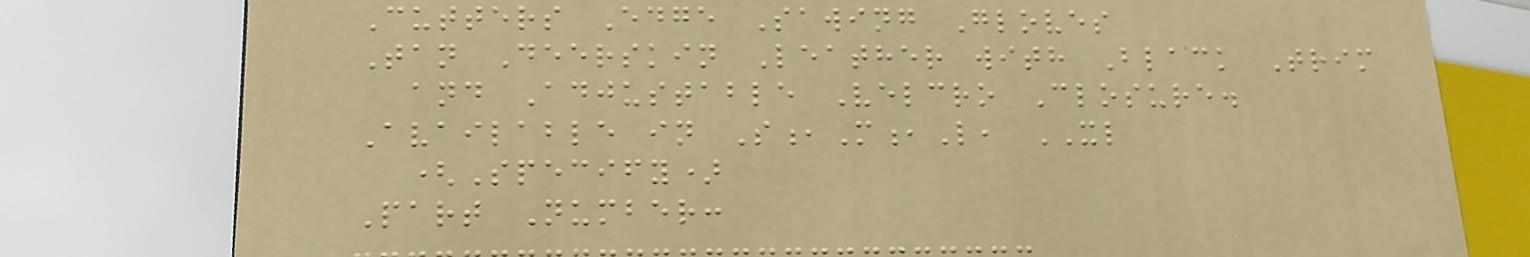Cutters Edge Sawing Gloves
Tan Deerskin Leather with Black Trim
and Adjustable Velcro Closure.
Available in S,M,L, XL
(Specify)
Part Number:
